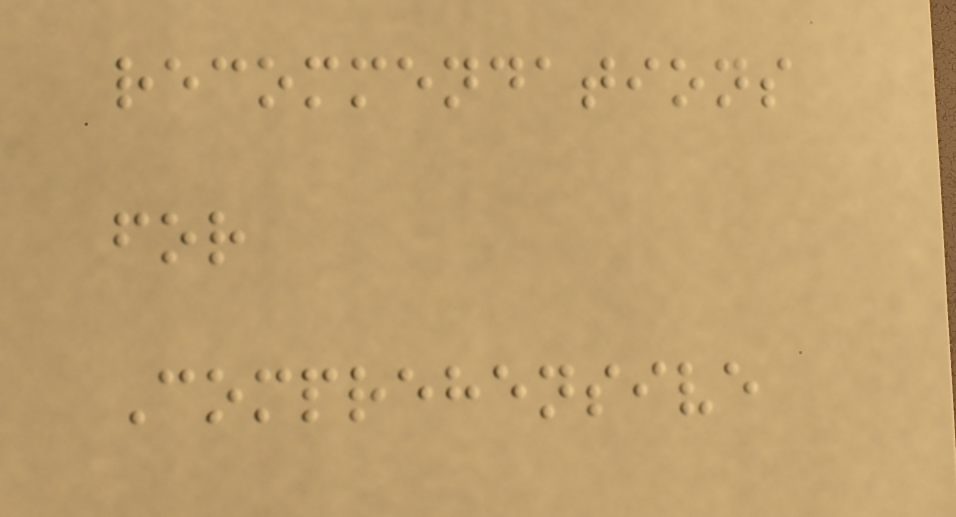recommendations
for
Comprehensive
